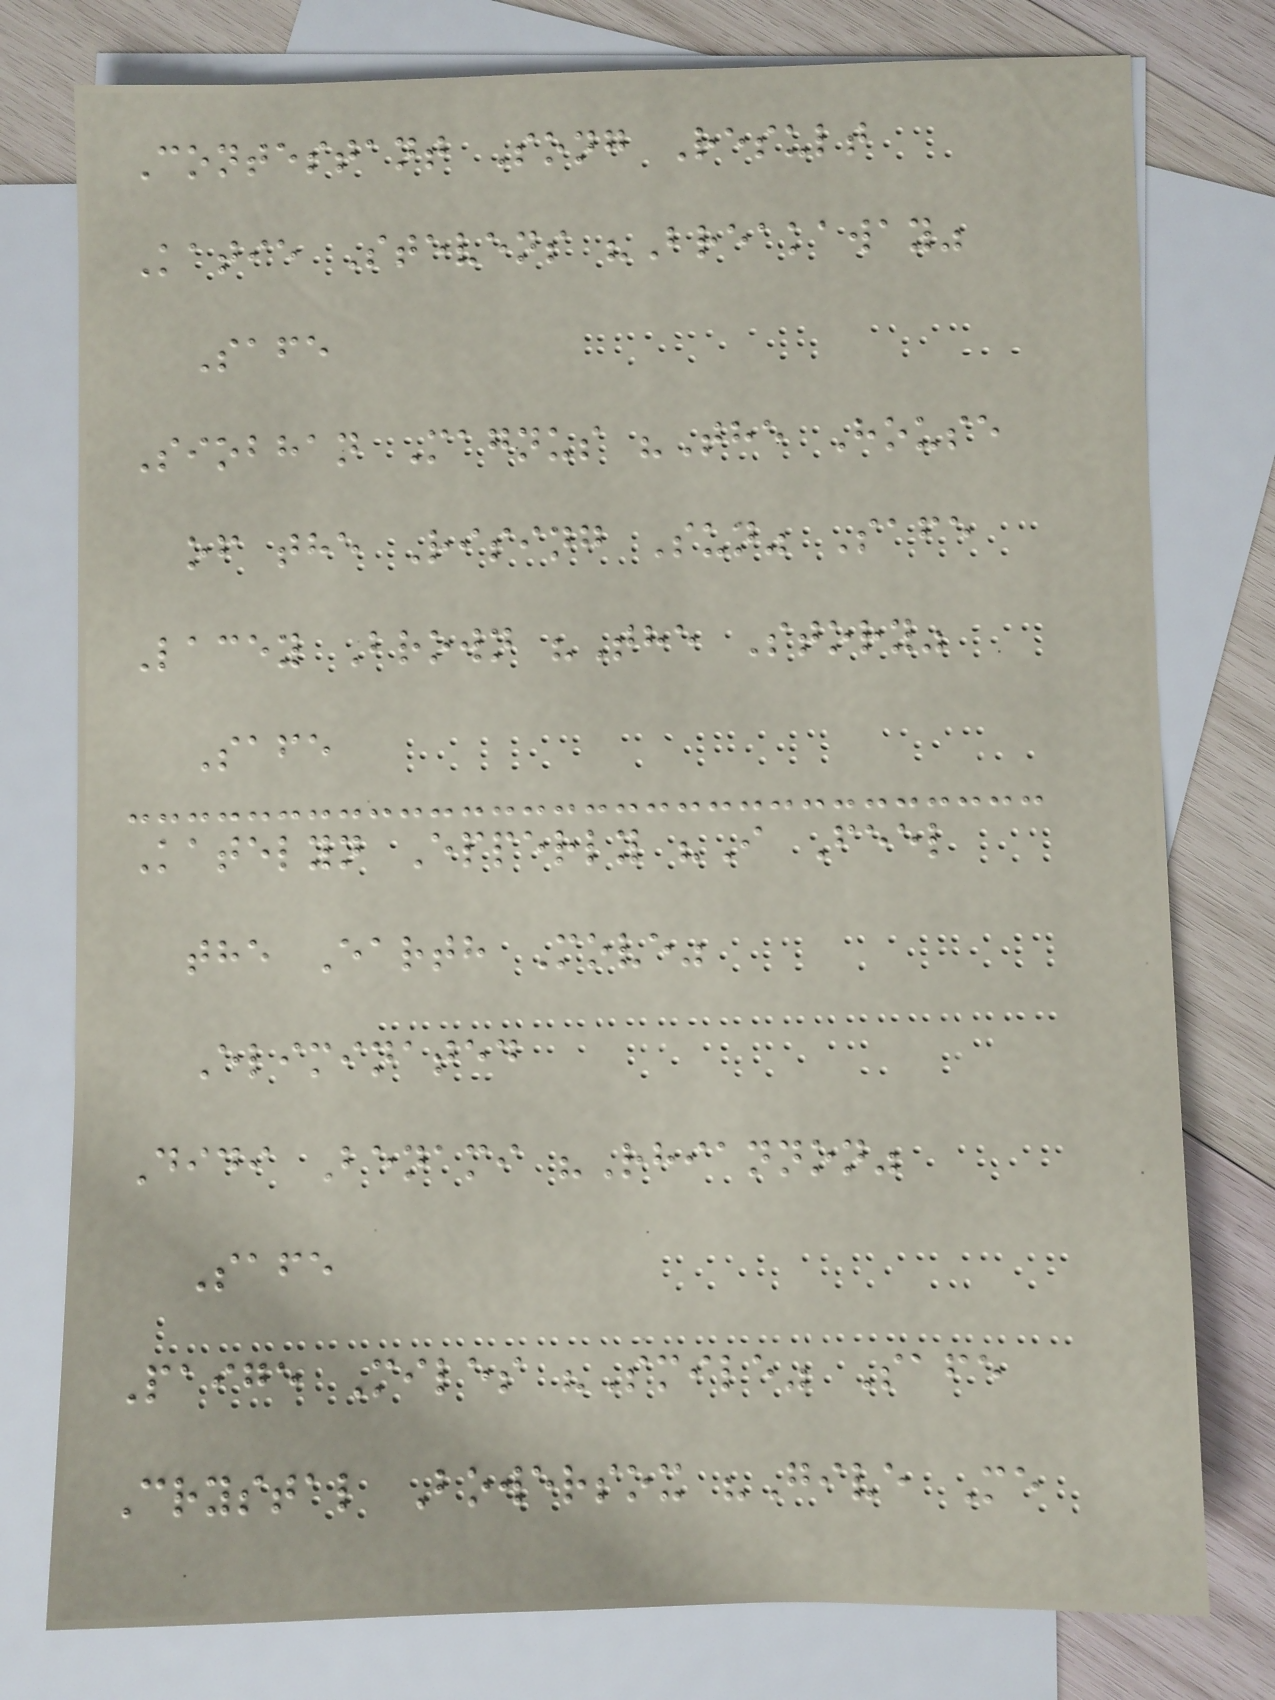Contestant Song Result
Katie Stevens "Breakaway"
Safe
Siobhan Magnus "The House
of the Rising Sun" Safe
Lacey Brown "The Story"
Safe
Katelyn Epperly "I Feel
the Earth Move"
Eliminated
Didi Benami "Rhiannon"
Safe
Paige Miles "Smile" Safe
Crystal Bowersox "Give Me
